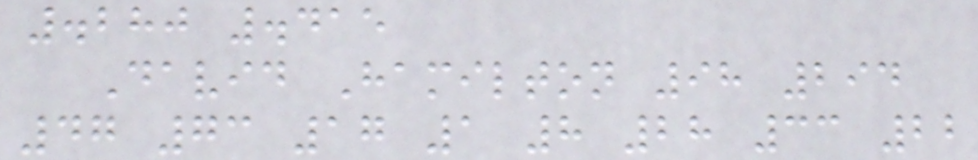.280 .415
David Hamilton 98 294
47 73 17 1 8 28 33 22
